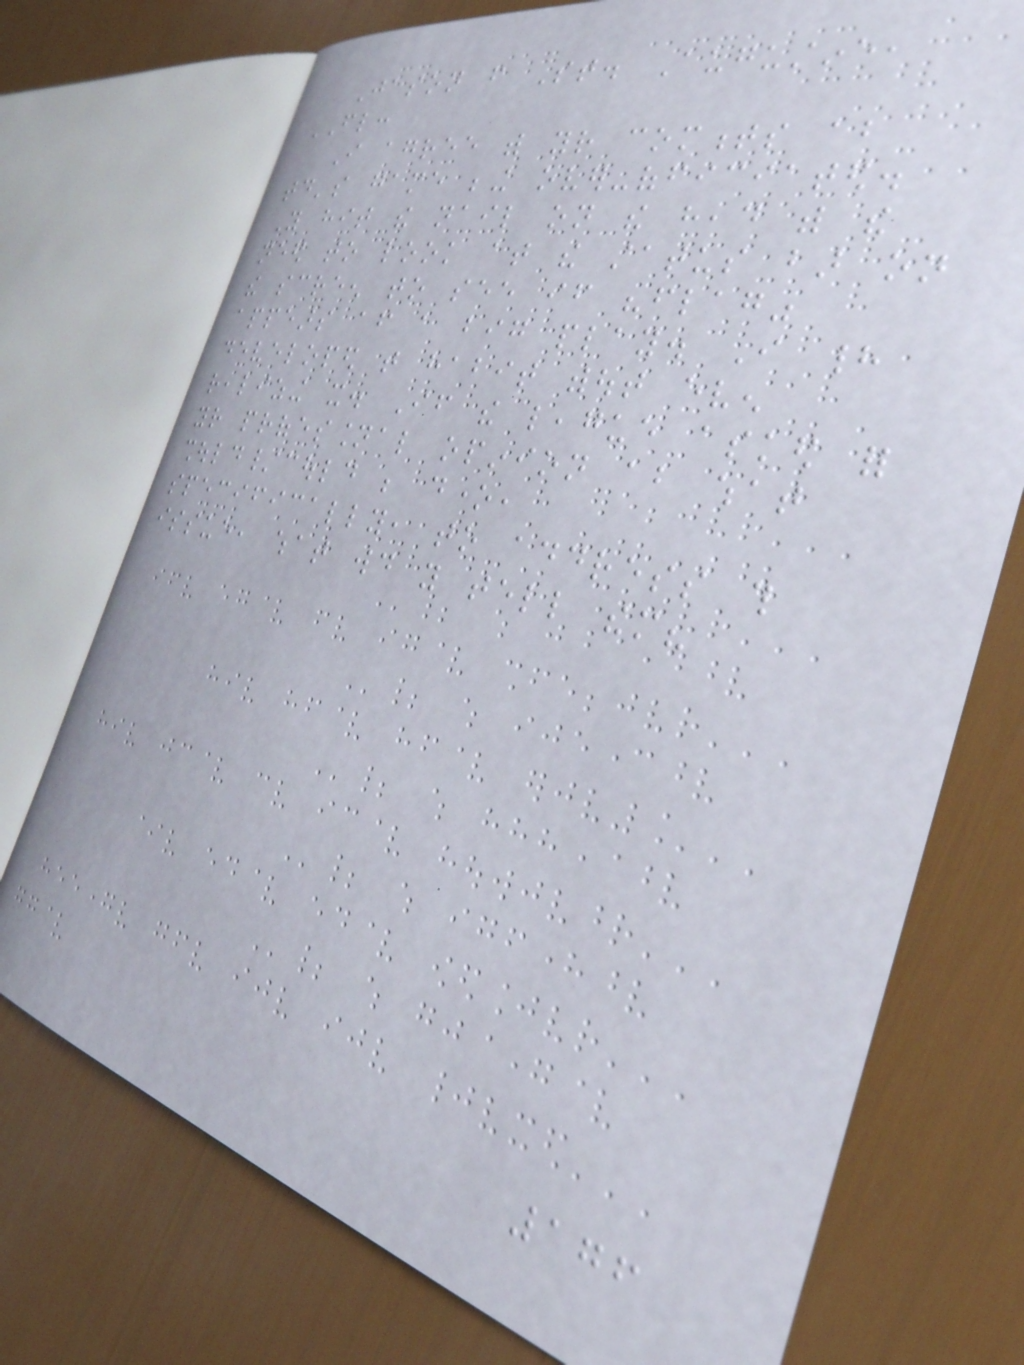Jason from St. Augustine,
FL:
I agree with your comments about
today's game being over-officiated.
You hit the nail on the head with the
need to look at the status bar on
the screen to see if "flag"
appears after a big play. I had
developed that habit without even
realizing it. If the league asked for
your professional opinion about what
should/could be done,
specifically, to address this
issue, what would you tell them?
176
